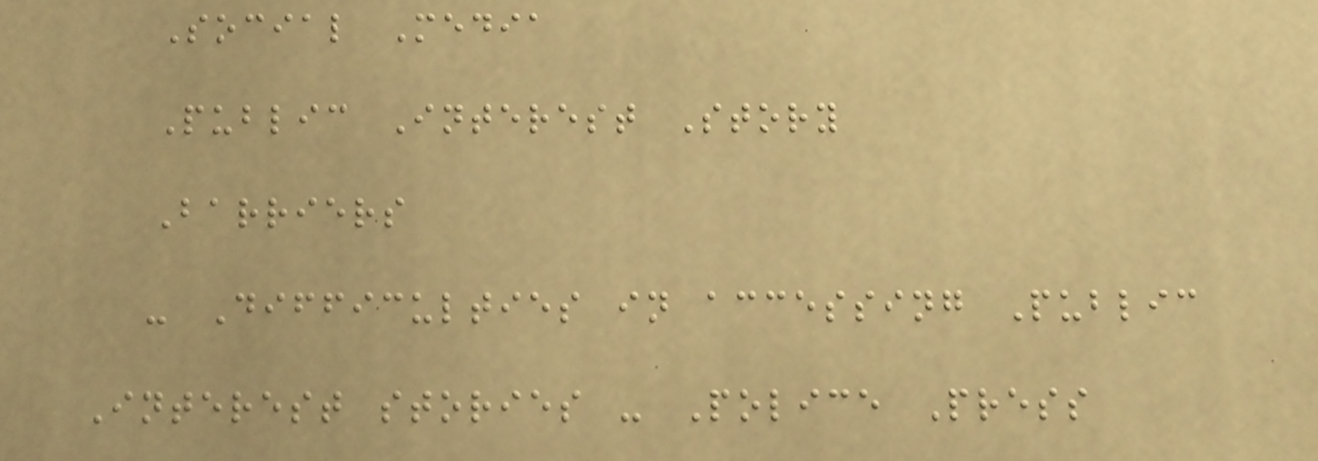Social Media
Public Interest Story
Barriers
- Difficulties in accessing Public
Interest stories - Police Press
